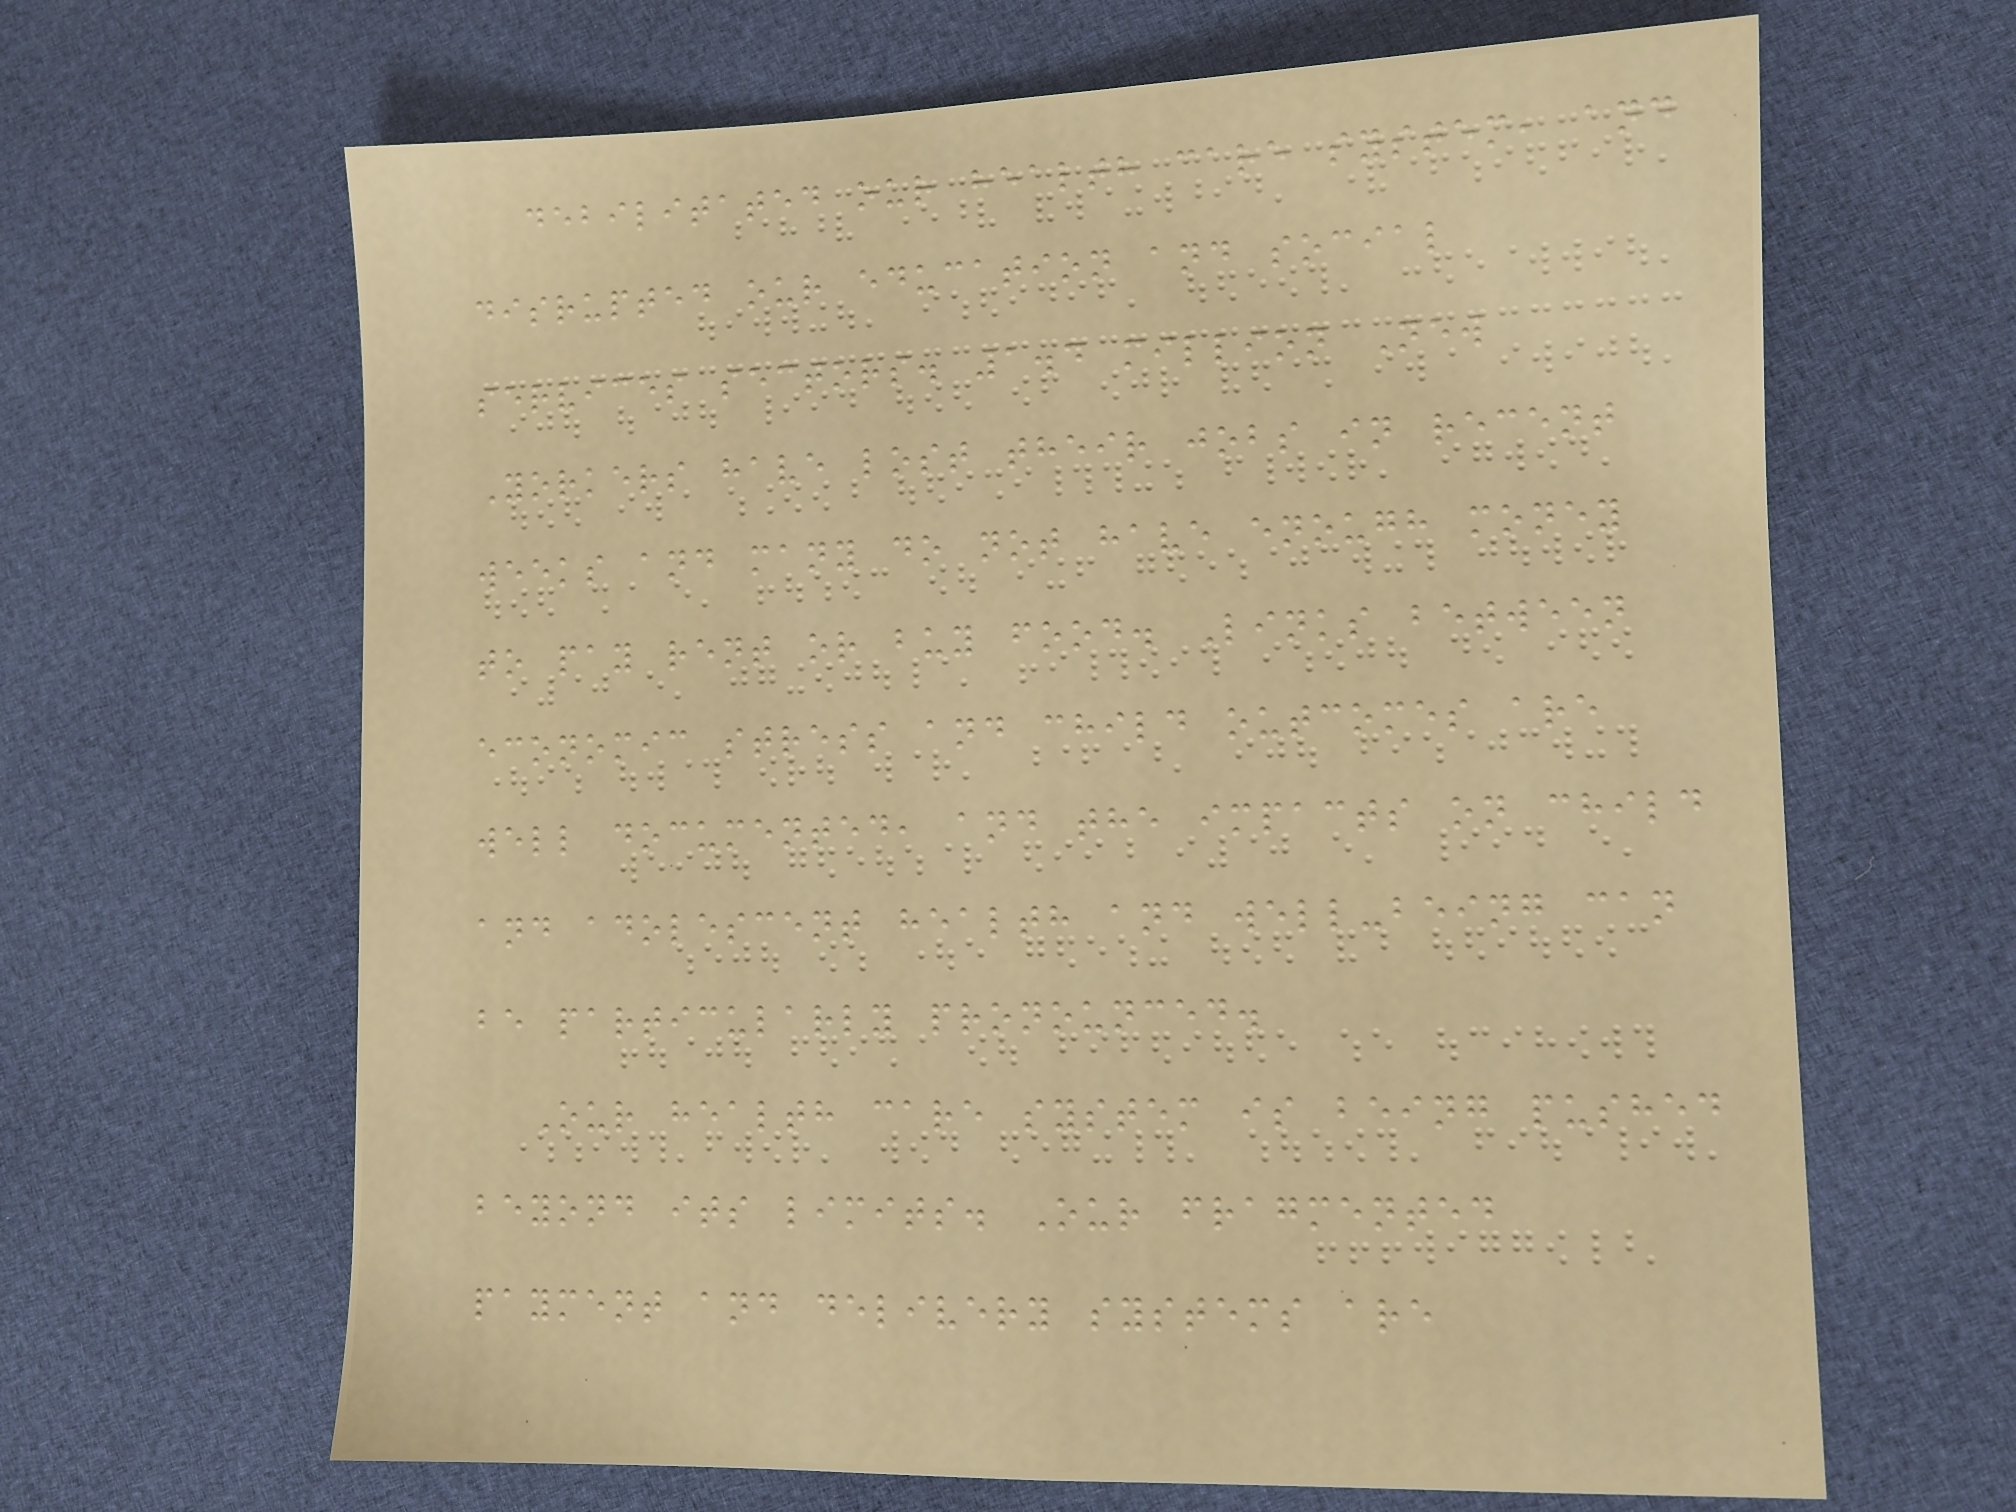debilitated our health care system, and
disrupted our education and social
services sectors. 1.4 million New
Yorkers have lost their jobs in recent
weeks and many do not have enough money
to pay rent or buy food. Links between
economic stress and child outcomes are
well documented, and the impacts on child
and adolescent health and well-being can
be particularly pronounced.
Our health care system is being pushed
beyond its limits. Our fragmented
payment and delivery systems are
